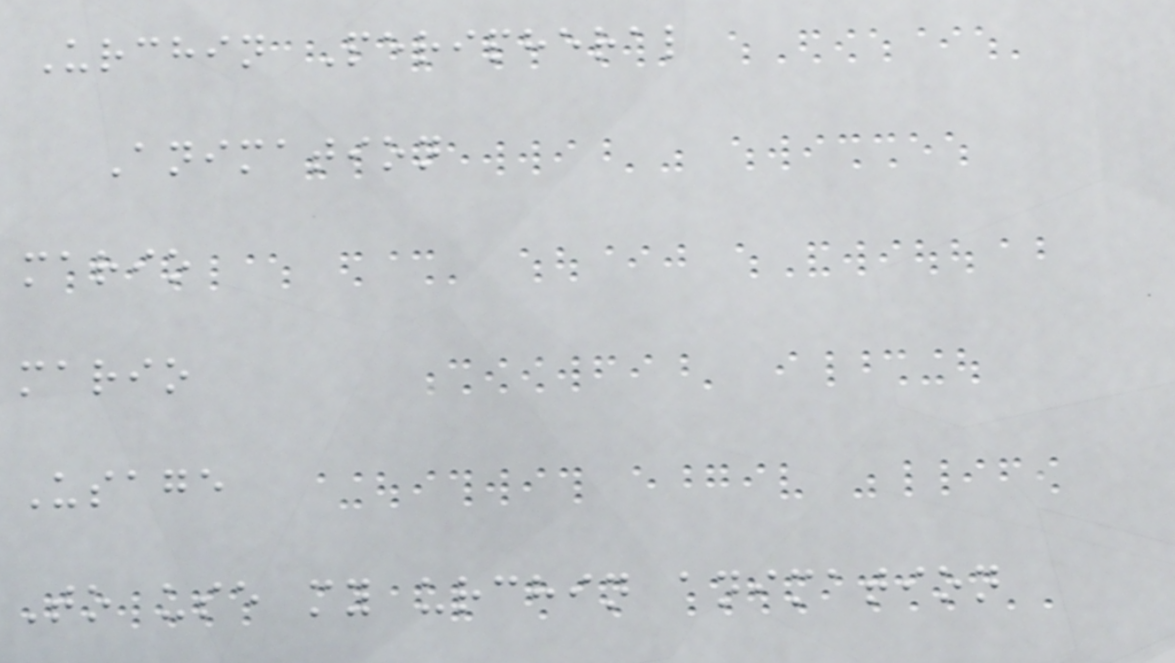Urchin Peripheral
Animation
mario
mario
Usage
To use my urchin animation
